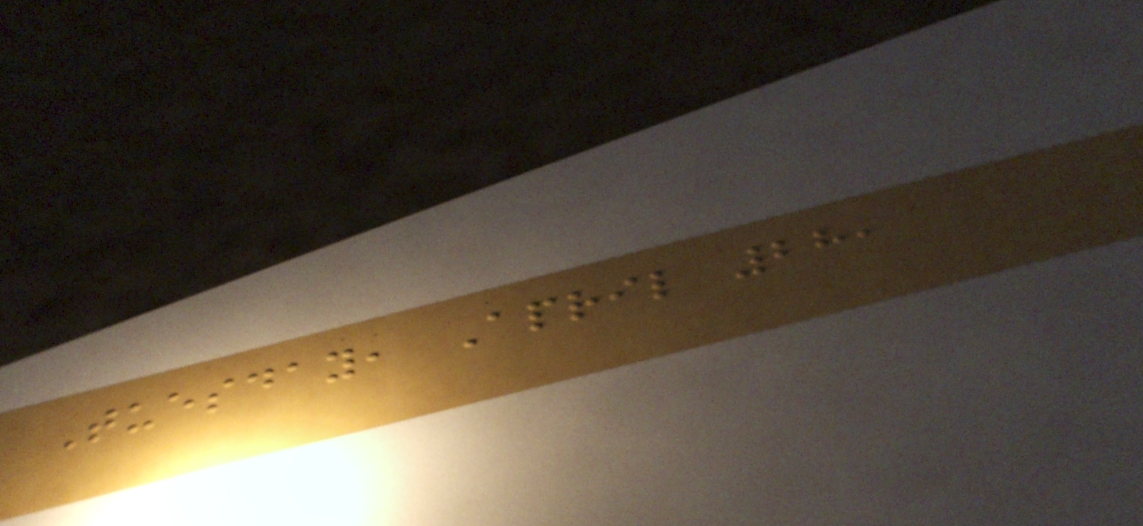Tuesday, April 28,
